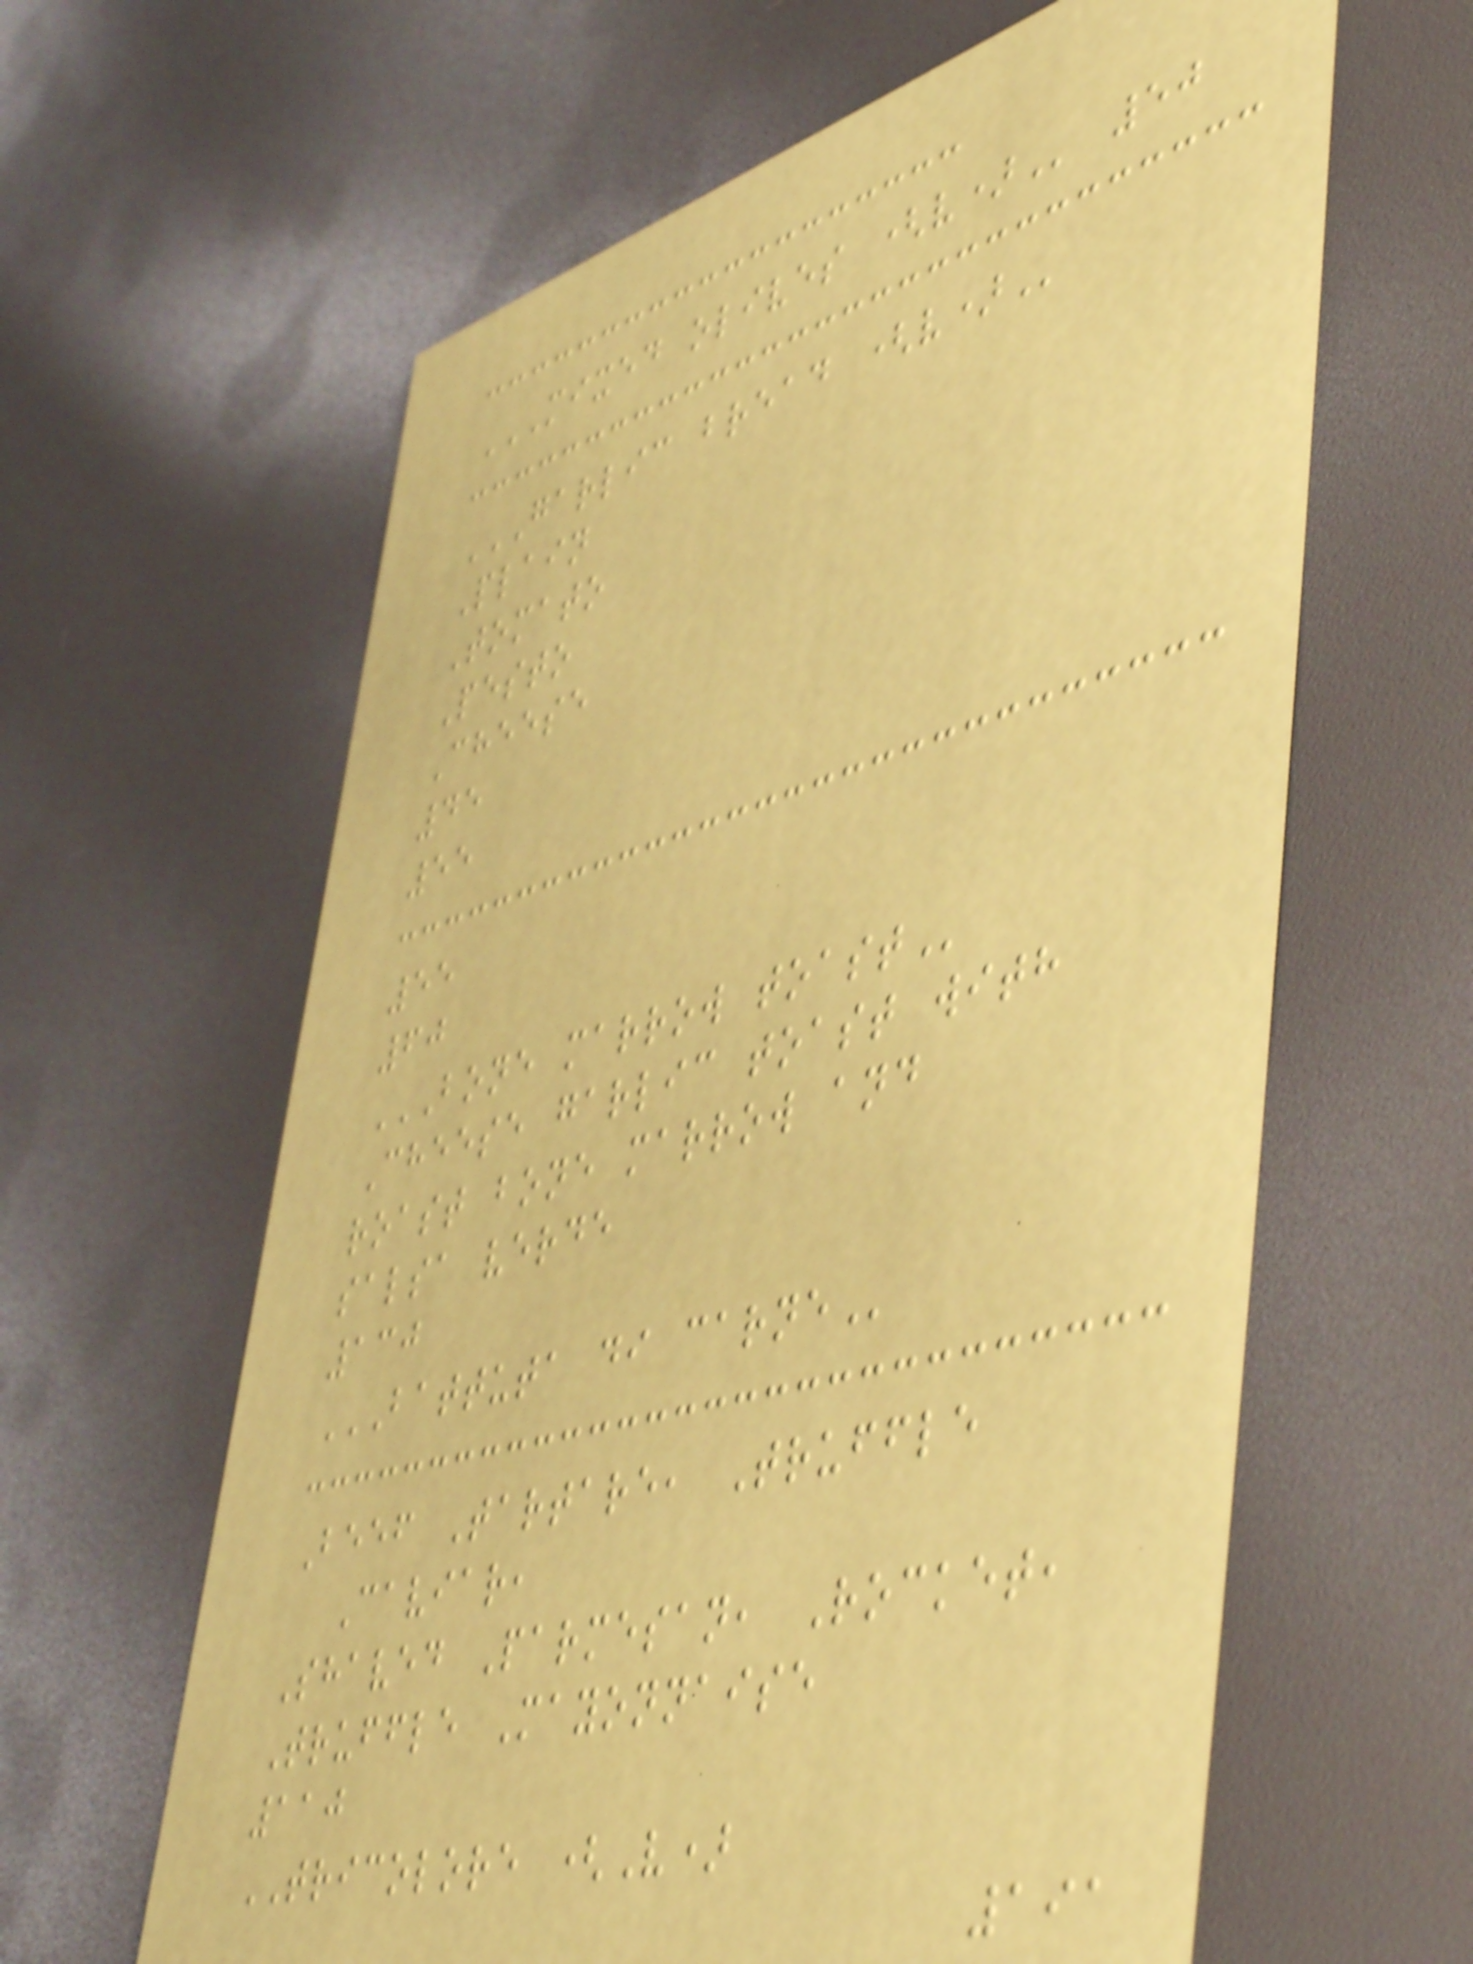MIXED OLIVES (V) 50
GARLIC BREAD (V)
Plain
Tomato
Pesto
Cheese
45
55
55
60
BONE MARROW TOAST
Cheese garlic toast with
roast bone marrow and
salsa verde
130
BATTUTA DI CARNE
Beef Tartare, Truffle
Caviar,
Shaved Parmesan, Rocket,
Truffle Mayonnaise
110
TRICOLORE (V)
191
